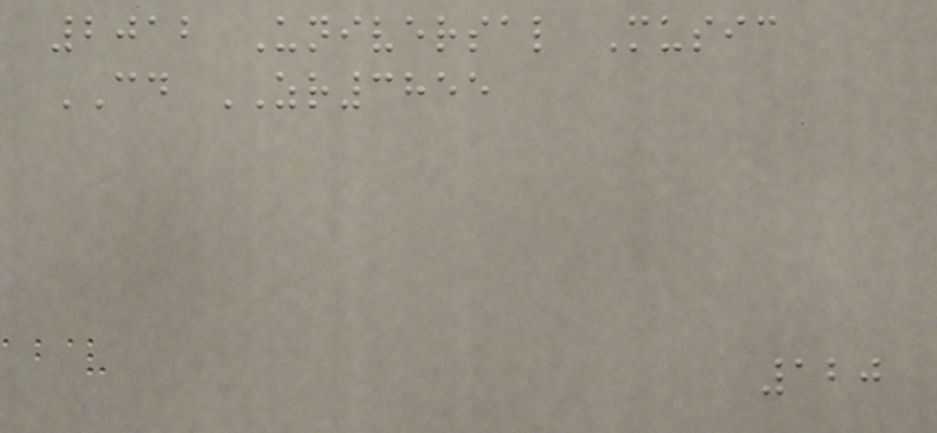2012 Universal Music
CD ZR3855
120
